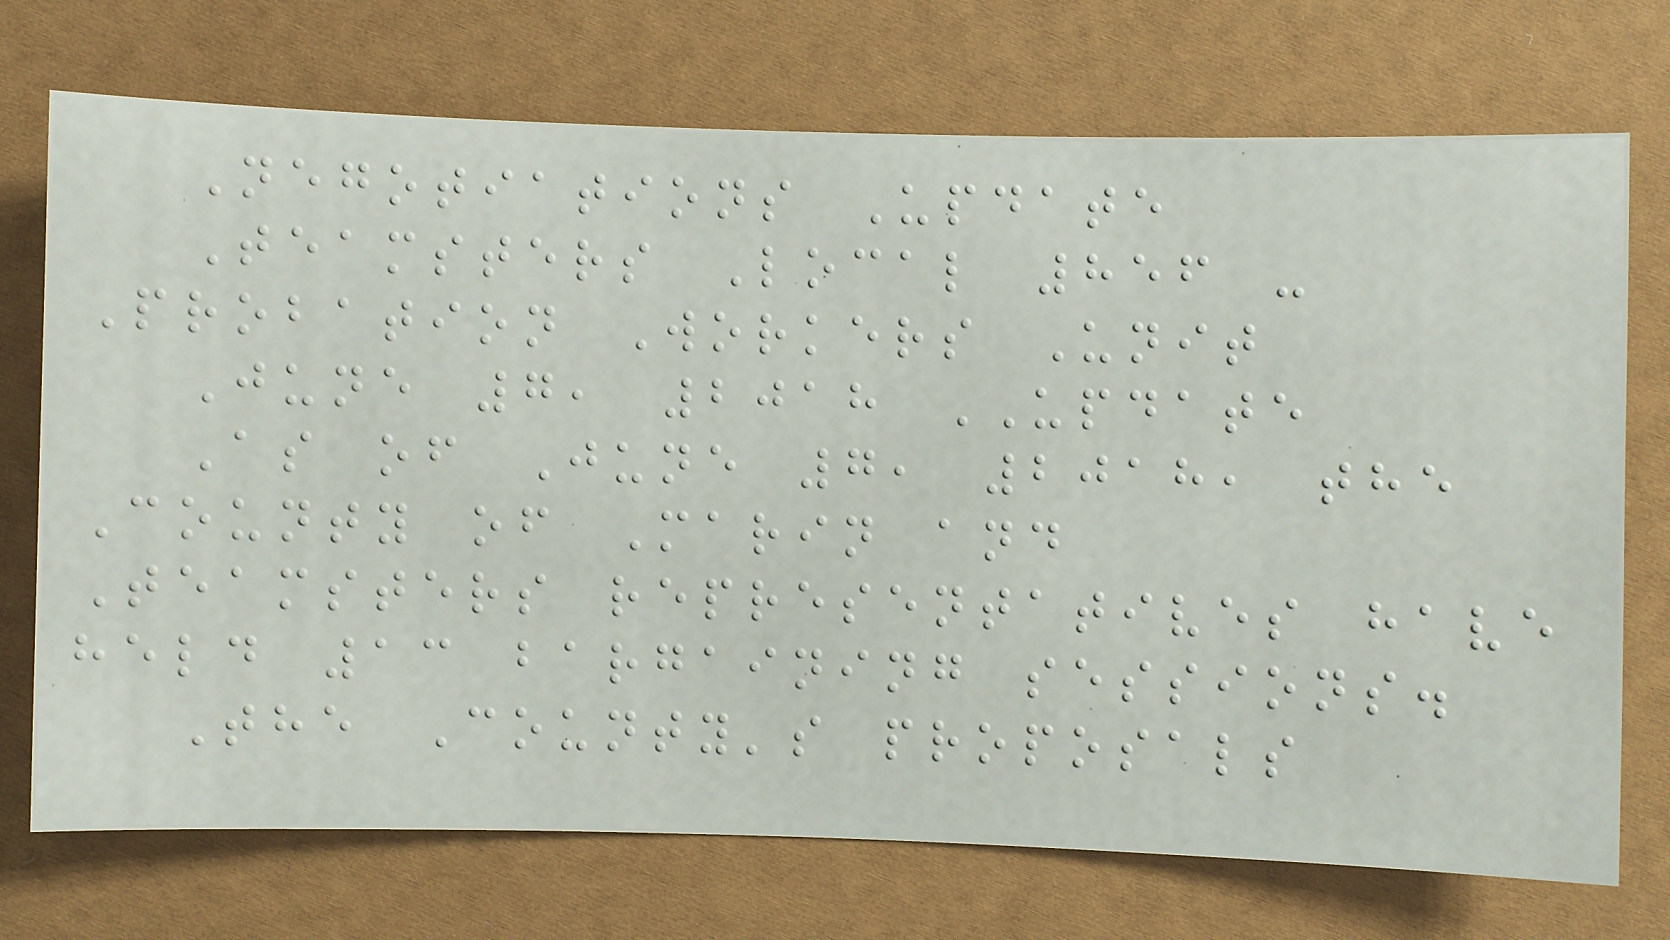Negotiations Update
Teamsters Local 856 -
Probation Workers Unit
June 7, 2018 UPDATE
As of June 7, 2018, the
County of Marin and
Teamsters representatives have
held 13 bargaining sessions.
The County's proposals
